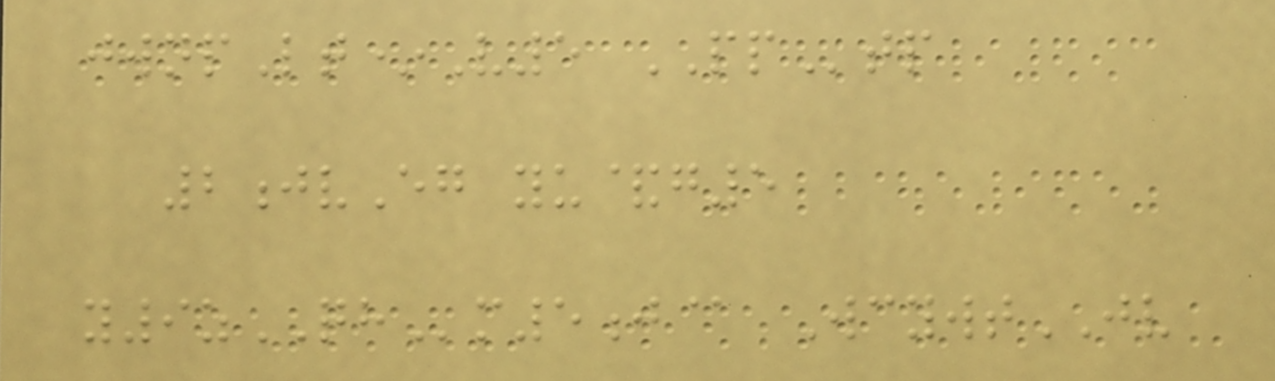jwnpLt*V5 PPtp
2jvEg yu&g5
y9zQHm5j@ WcywtJV
